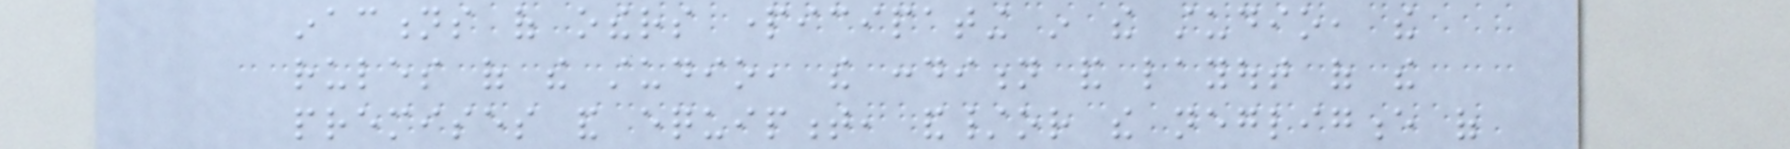inactions of others participating in the studio, the
rules of the studio, the condition and layout of the
premises and equipment, and/or the negligence of
